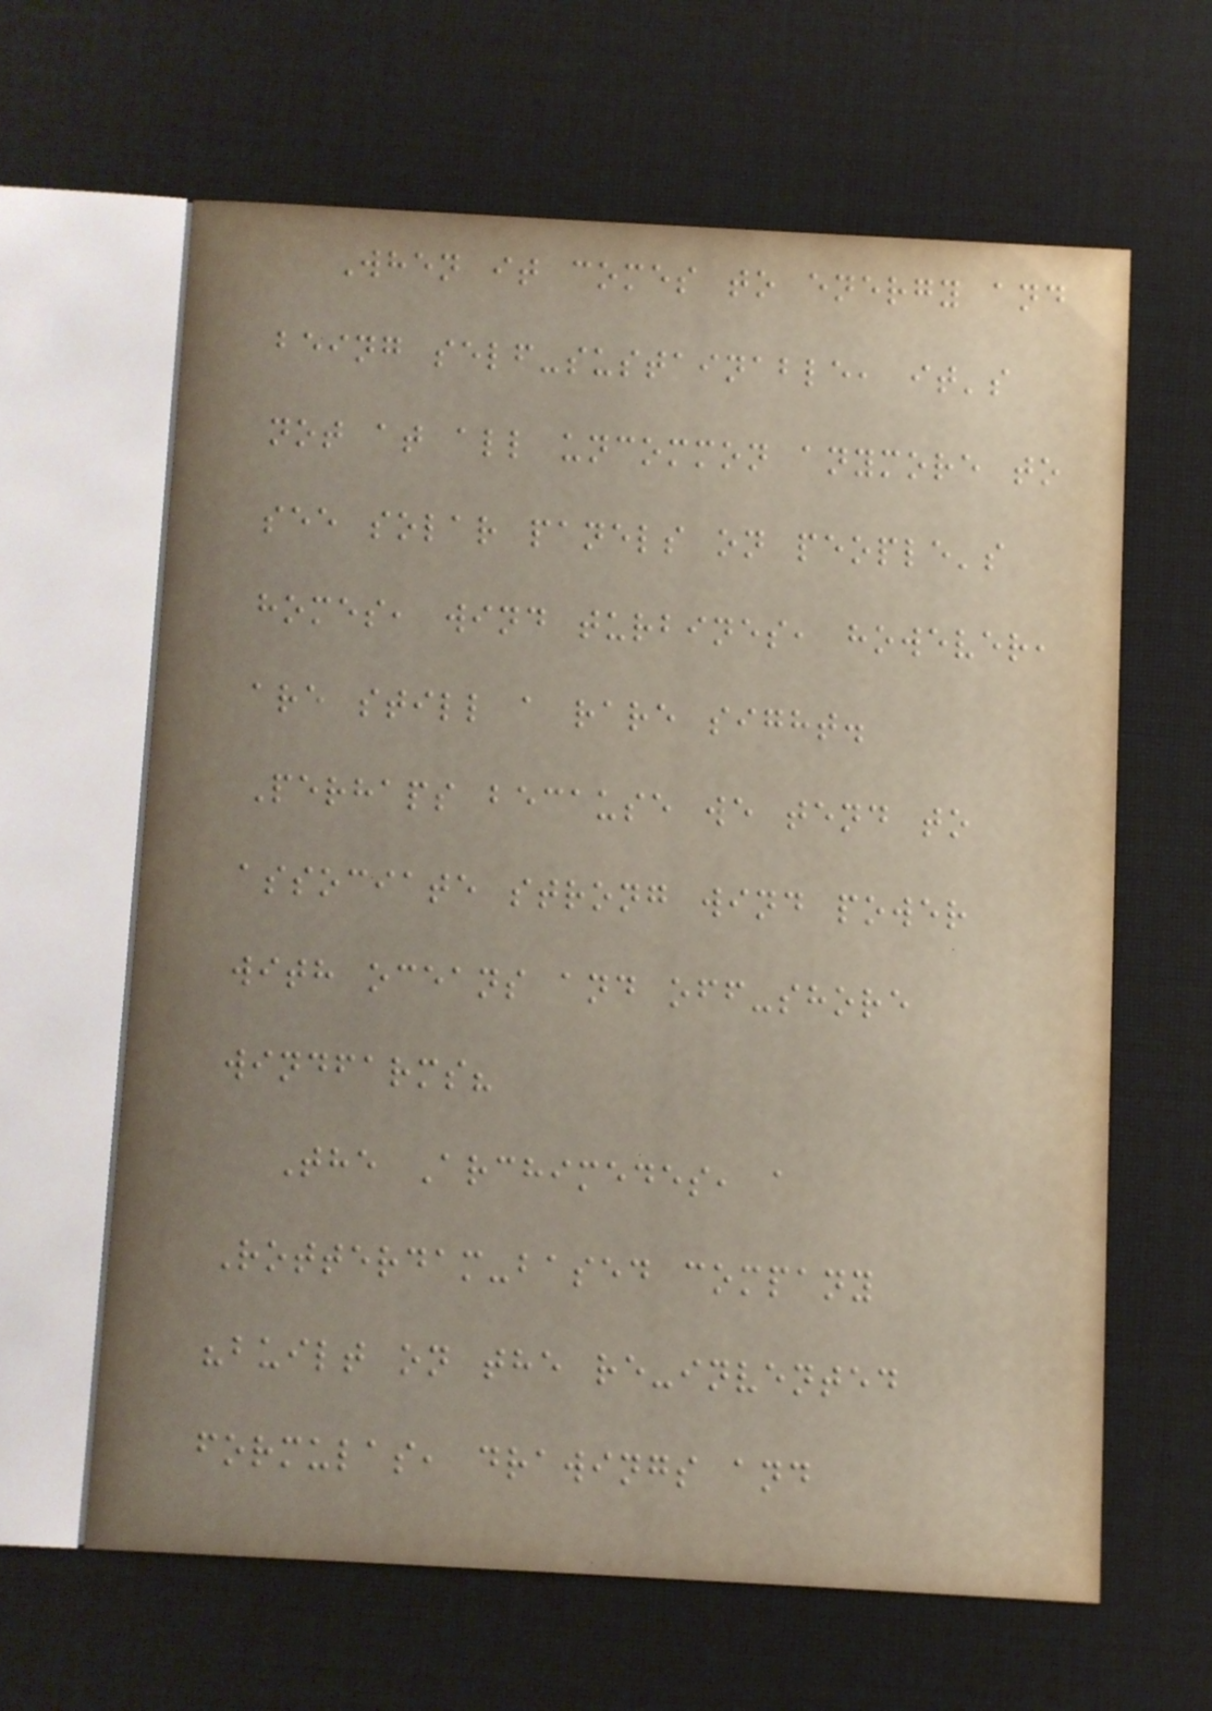When it comes to energy and
being self-sustainable, it's
not at all uncommon anymore to
see solar panels on people's
homes, wind turbines, however,
are still a rare sight.
Perhaps because we tend to
associate strong wind power
with oceans and off-shore
windfarms?
The Archimedes, a
Rotterdam-based company
"built on the re-invented
formulas, drawings and
